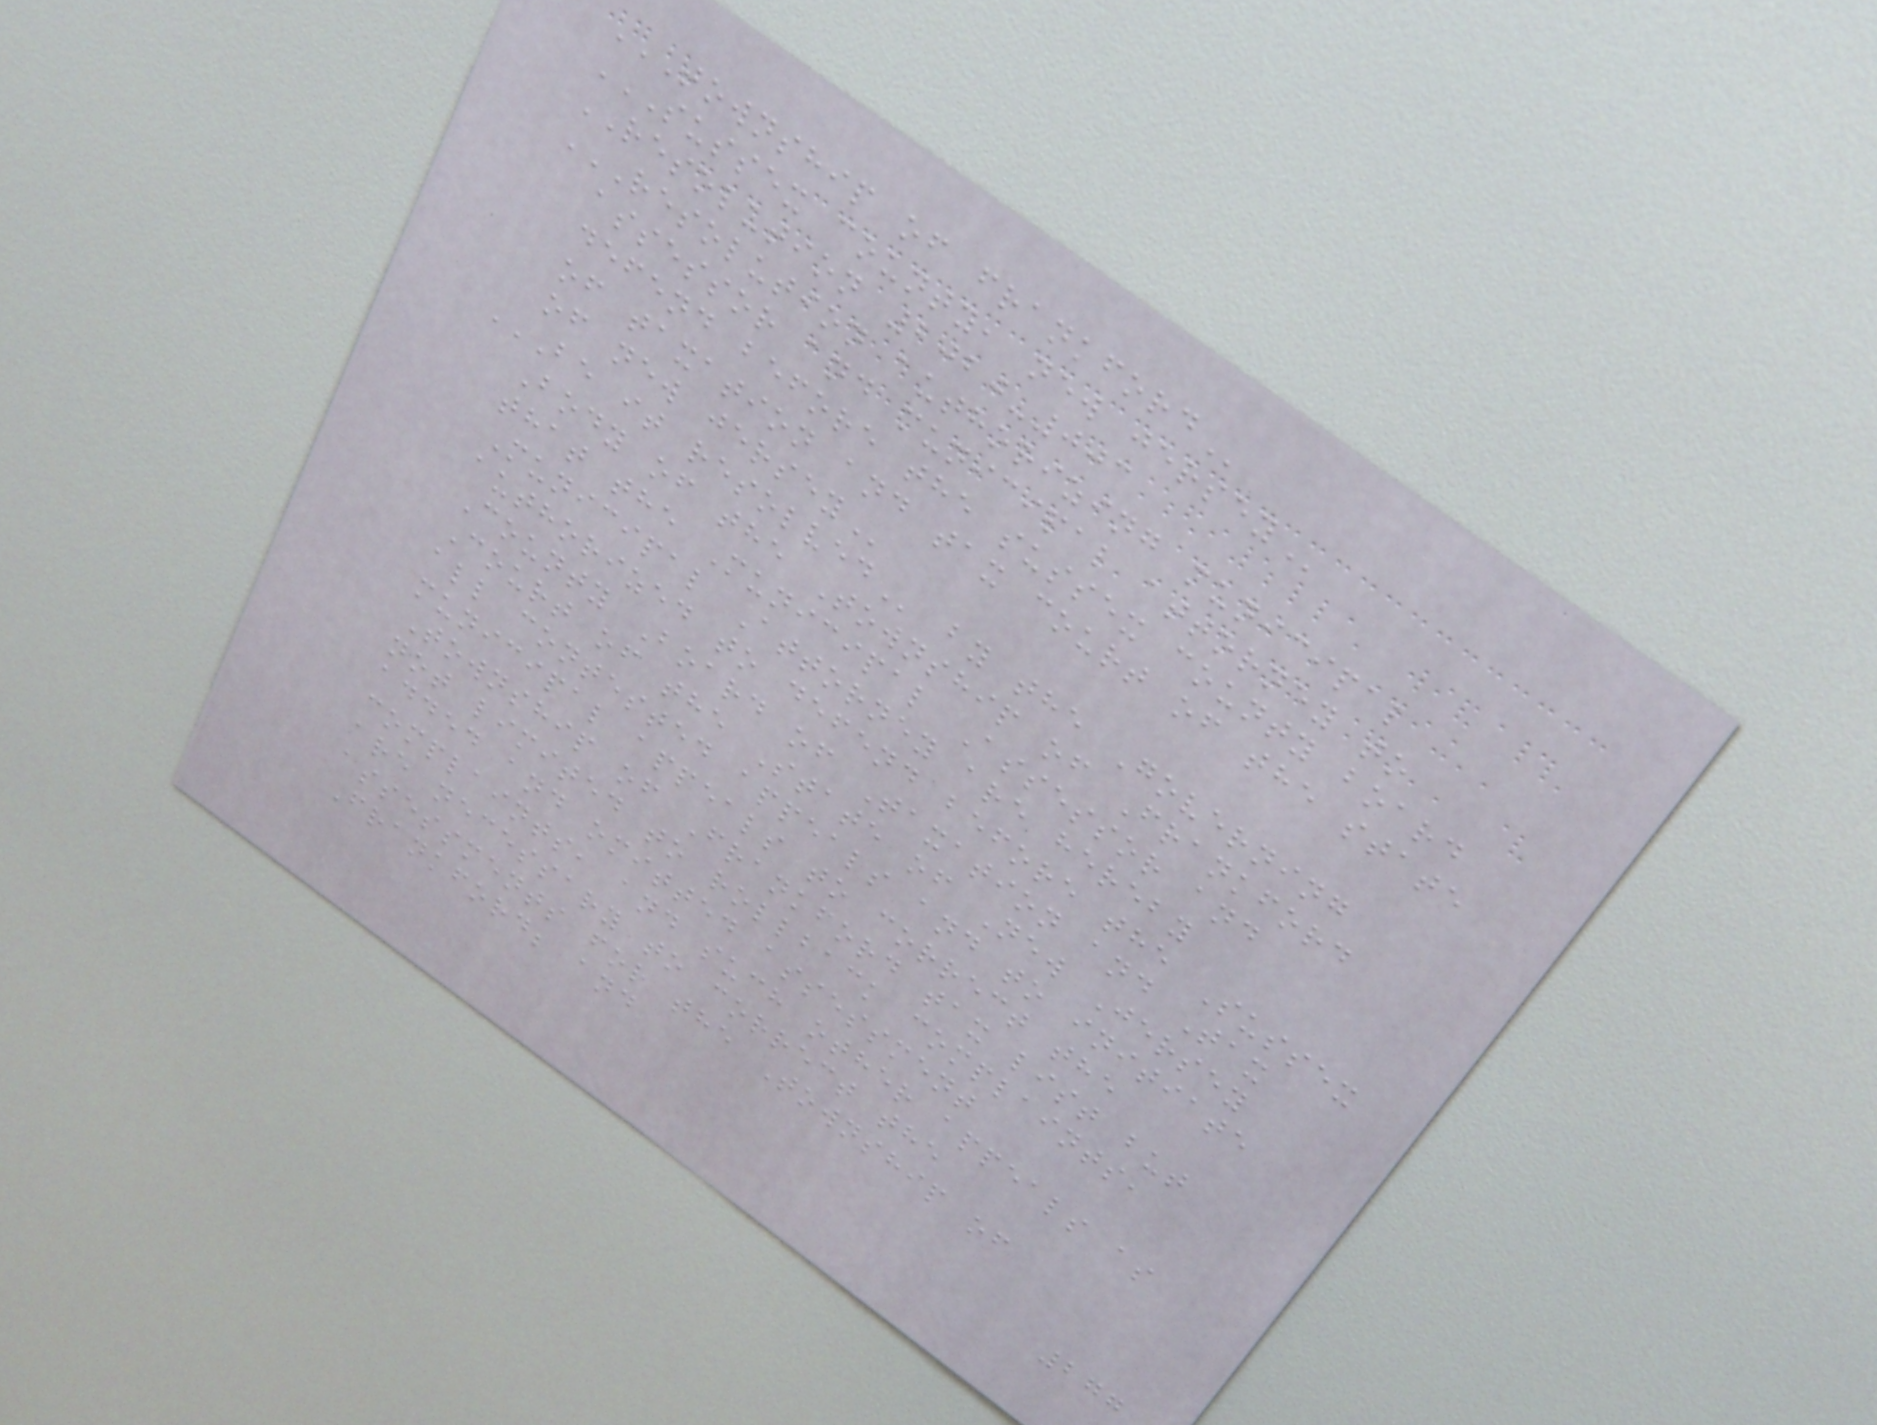TOWNSHIP OF FRANKFORD
SUSSEX COUNTY, NEW JERSEY
RESOLUTION 2020-003
RESOLUTION AUTHORIZING MUNICIPAL
ASSESSOR AND MUNICIPAL ATTORNEY TO
DEFEND BEFORE THE SUSSEX COUNTY BOARD
OF TAXATION AND TAX COURT OF THE STATE
OF NEW JERSEY
BE IT RESOLVED by the Governing
Body of the Township of Frankford
that the Municipal Assessor and
Municipal Attorney are hereby
authorized to defend before the Sussex
County Board of Taxation and Tax
Court of the State of New Jersey
all contested appeals and to initiate
municipal appeals to correct the
Township of Frankford tax list but
not limited to rollback complaints,
added and omitted assessment
complaints, and such other appeals as
are necessary to correct the
assessments for the Township of
Frankford; and
277
